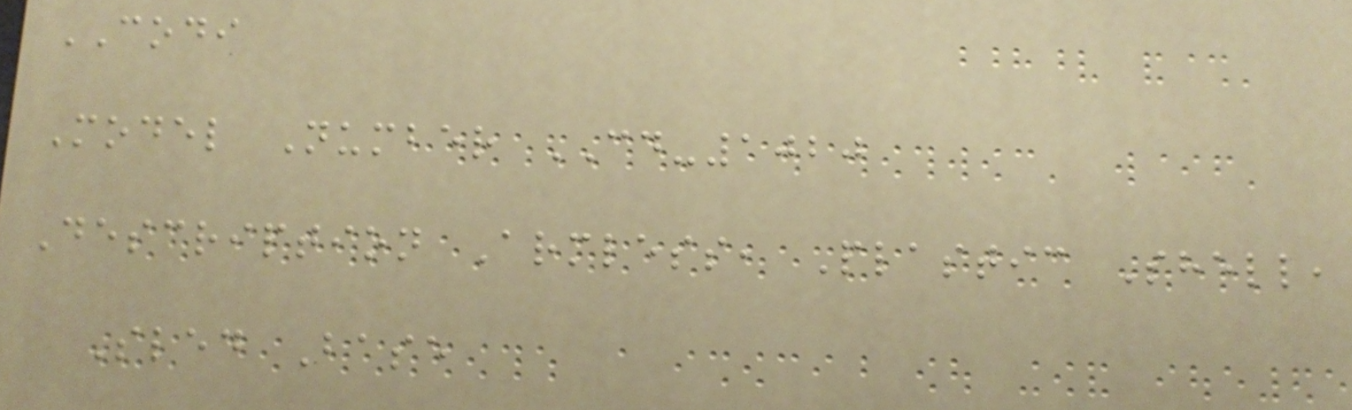CODI
Model Number CD-1020
Description Armless, Plastic Shell,
Sled Base
